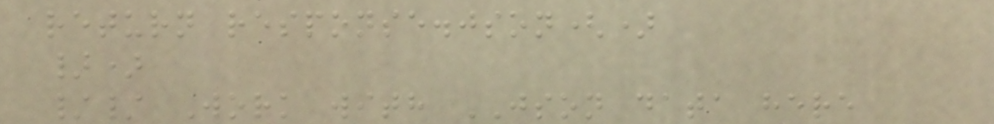return response.json()
})
// Work with JSON data here
